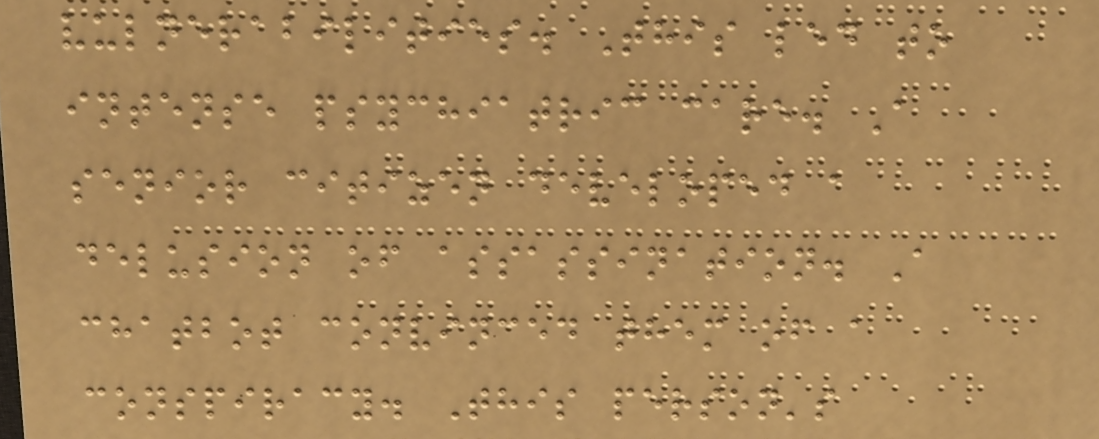vulnerabilities. This led to
intense psychiatric care. A
senior citizen developed a
delusion of assassination. A
chatbot convinced them of a
conspiracy. This person's
